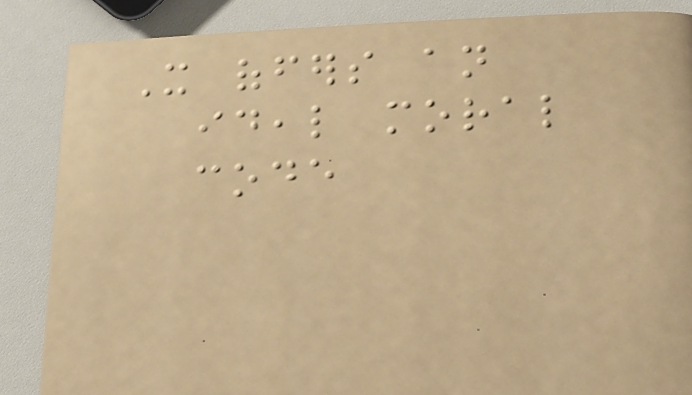It offers an
ideal moral
code
